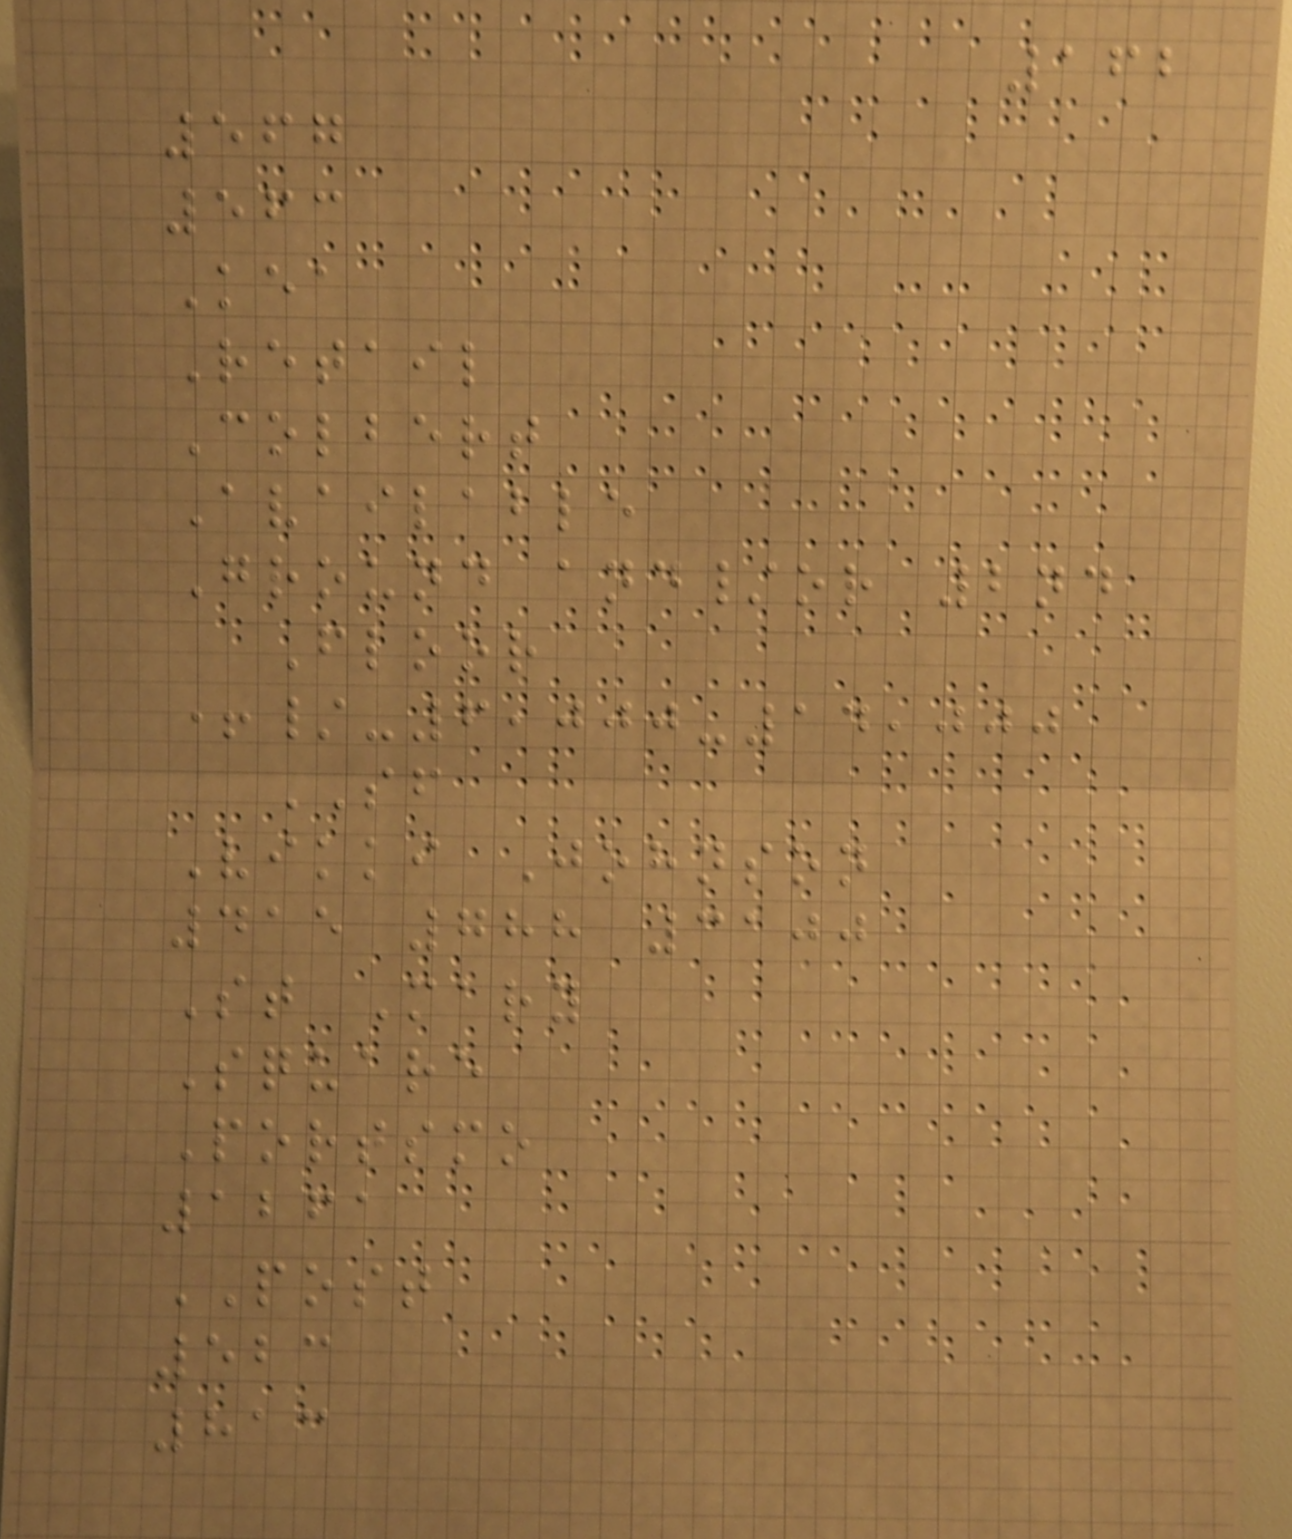162
567
563
Kea
Retail
Colbert
Available
Ground and/or 2nd
Floor
+/-6,000-14,000
SF
Vikki Johnson
415 788 3100
St Mary
Square
Portsmo
1261
POST
523
813
